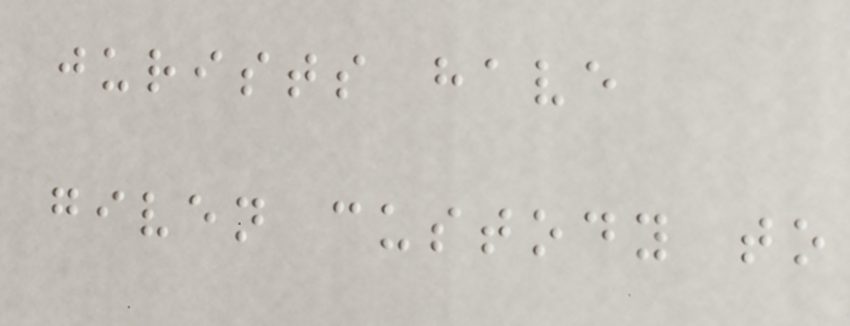jurists have
given custody to
